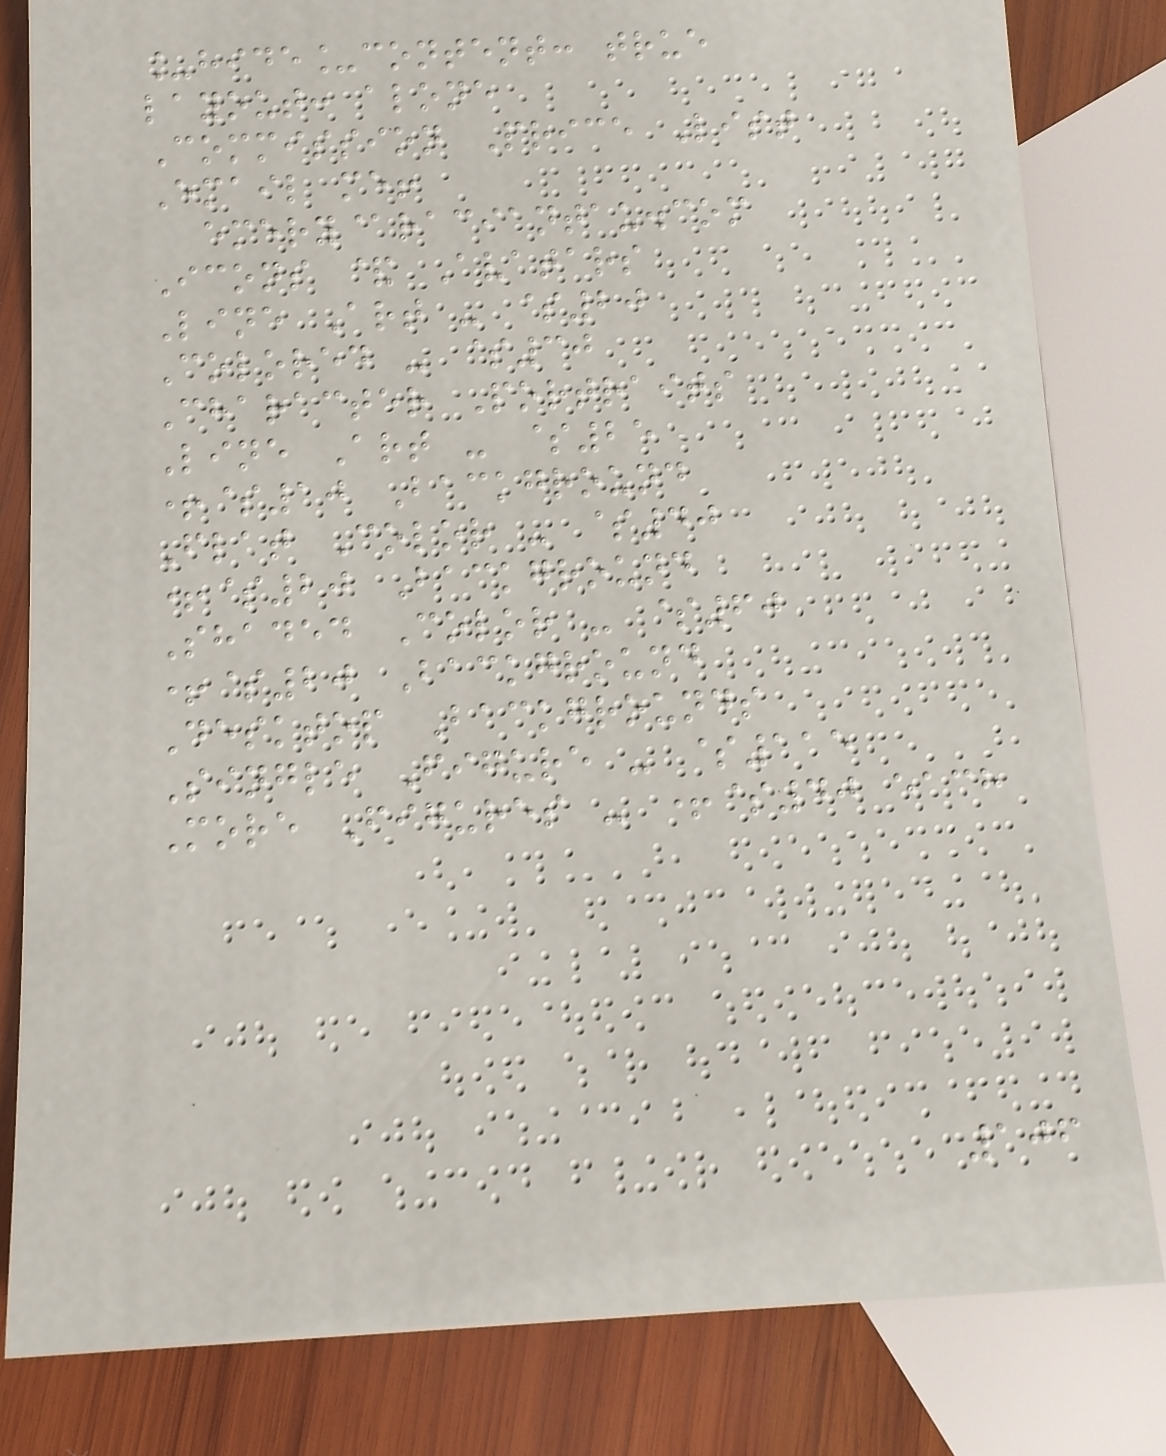_hide_content: true
layout: alone
Commission Price List
Email me!
emery@raciantau.com
Icons & Avatars
Line Art - $20
Colored - $30
Character Portraits
Line Art - $25
+$10 Background
Flat Color - $40
+$20 Background
Shaded Color - $60
+$20 Background
Desktop Backgrounds
Single Figure - $115
More Figures - +$40 each
106
